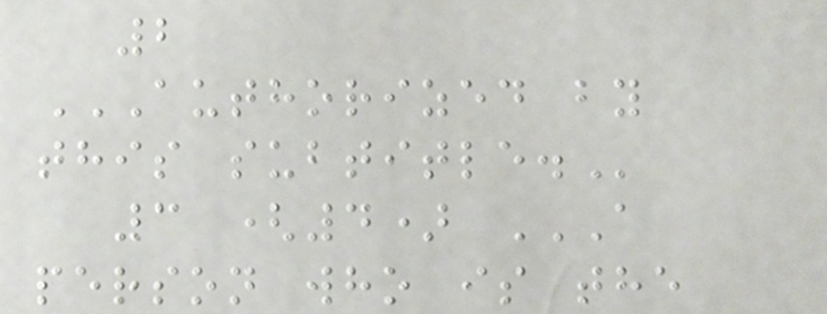2
AUTHORIZED BY
THIS SUBTITLE.
3 (4) A
PERSON WHO IS THE
